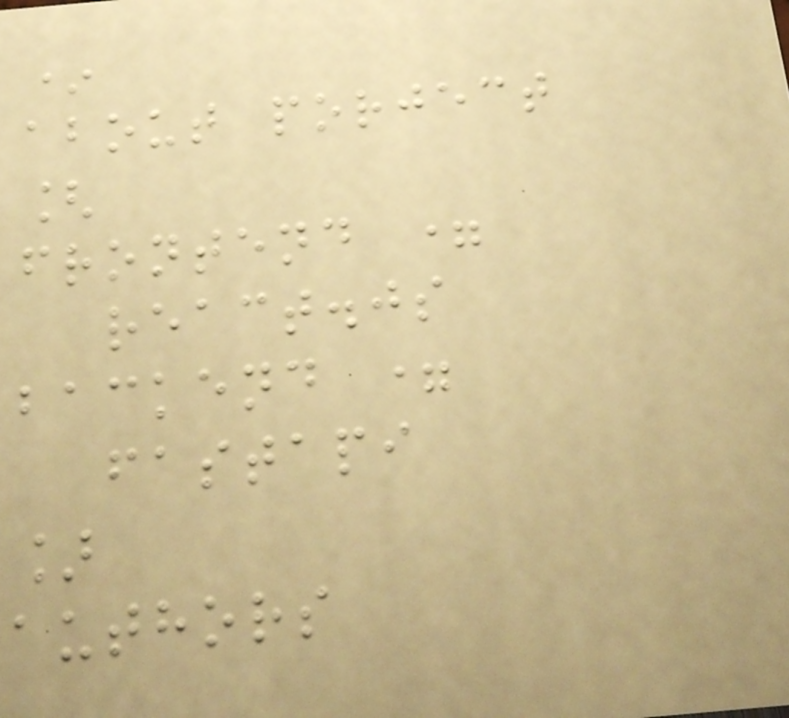*
about porject
[
frontend =
react.js
backend =
fastapi
]
authors
